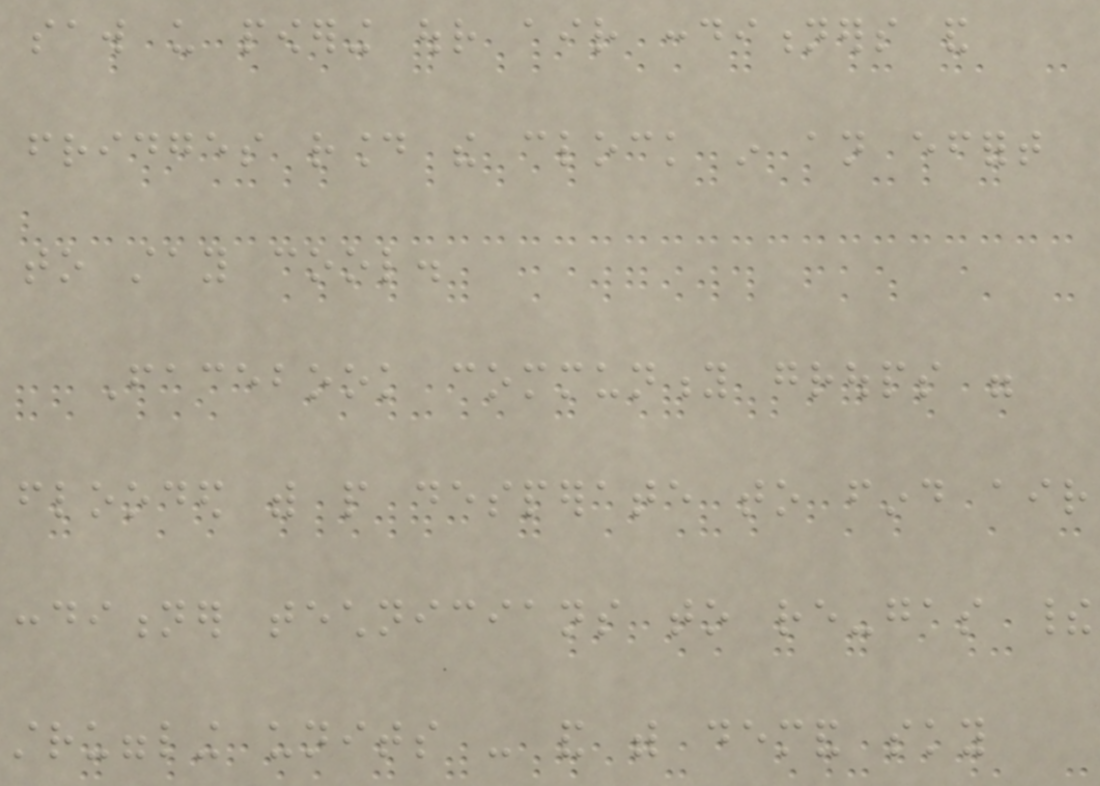saw us powering our air conditioners and
fridges round the clock in an effort
to stay cool.
Facebook community groups were
flooded with people desperate to find air
conditioner technicians to re-gas their
struggling units - and with demand sky
